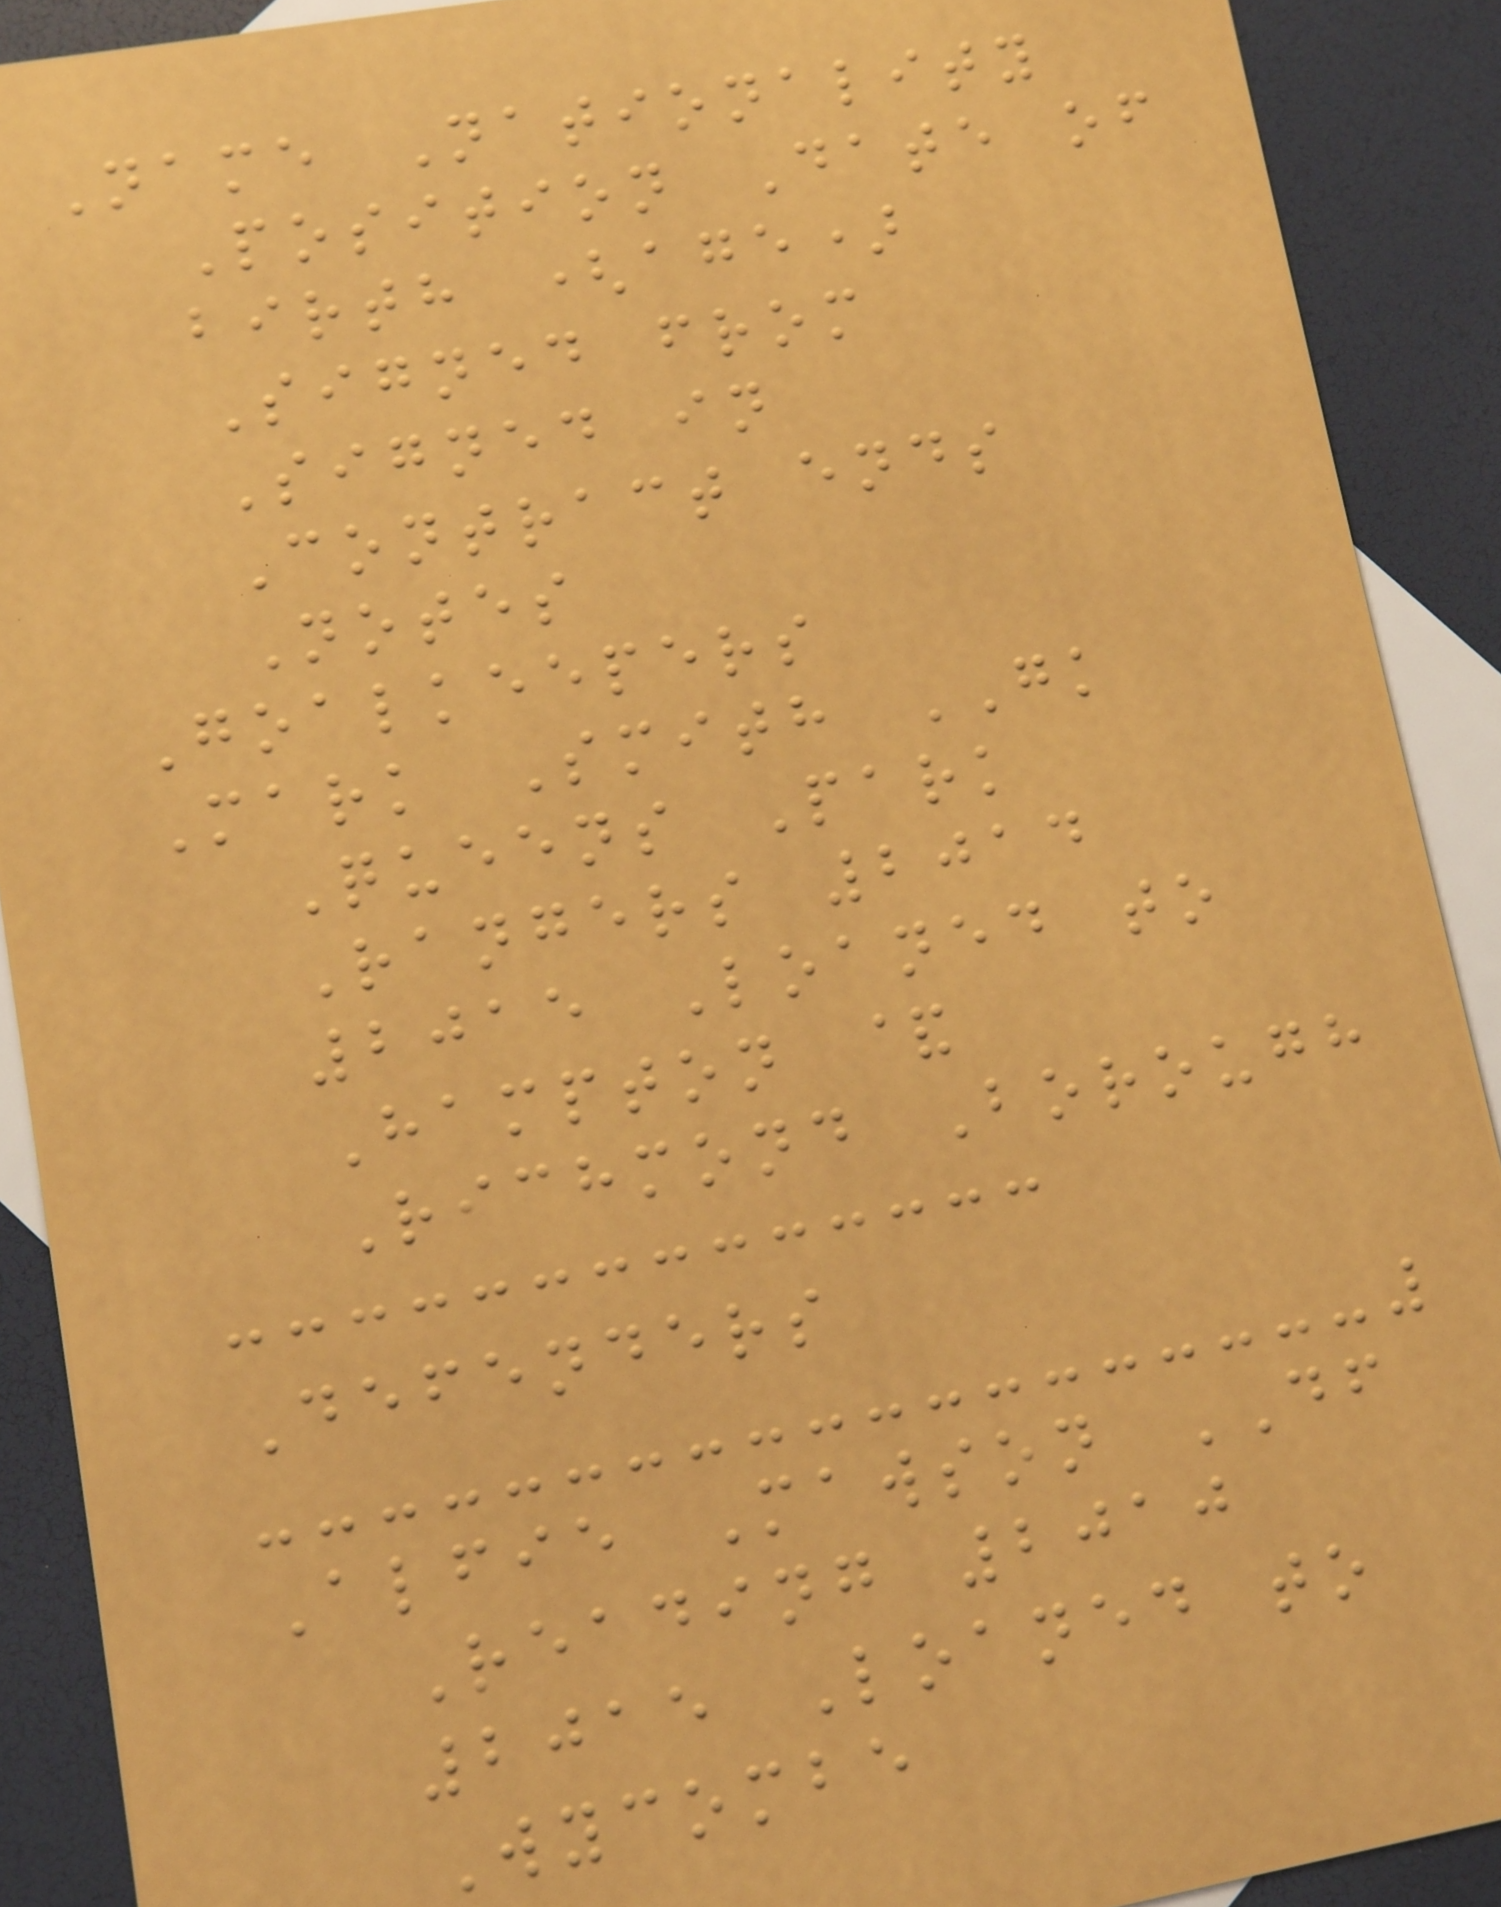Name Nationality
Position Date of
birth (age)
Signed from
Signed in
Contract ends
Notes
Goalkeepers
Mark Smith GK
Queens Park
Rangers 2014
2015 Loaned to
Hampton &
Richmond Borough
Defenders
Alfie Mawson DF
Reading 2010
2015 Loaned to
Wycombe
